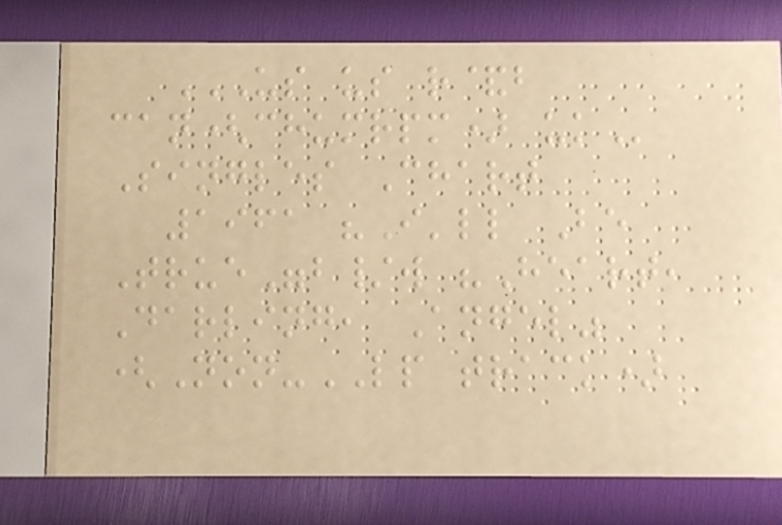US US R&B
CAN(CHUMRPM) UK
Singles Chart
1961 "I'll Be
True"b/w "Heart,
Darling, Angel"
(Non-LP track)
